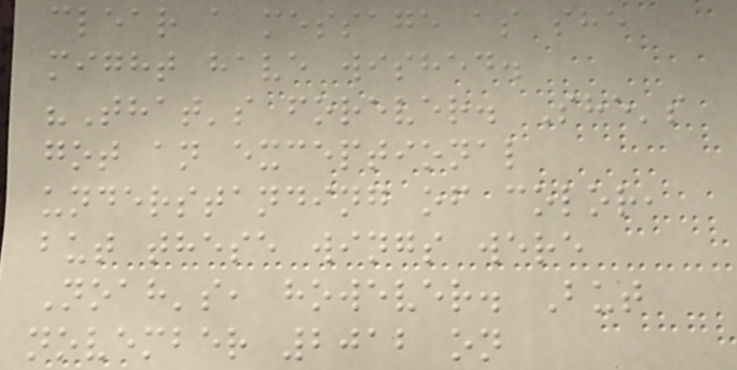clear a message as she
might have wished.
"That's forever. She's
got an exceptional
understanding of color,
but these wings were
Noah's, however. But
november 2012 on
